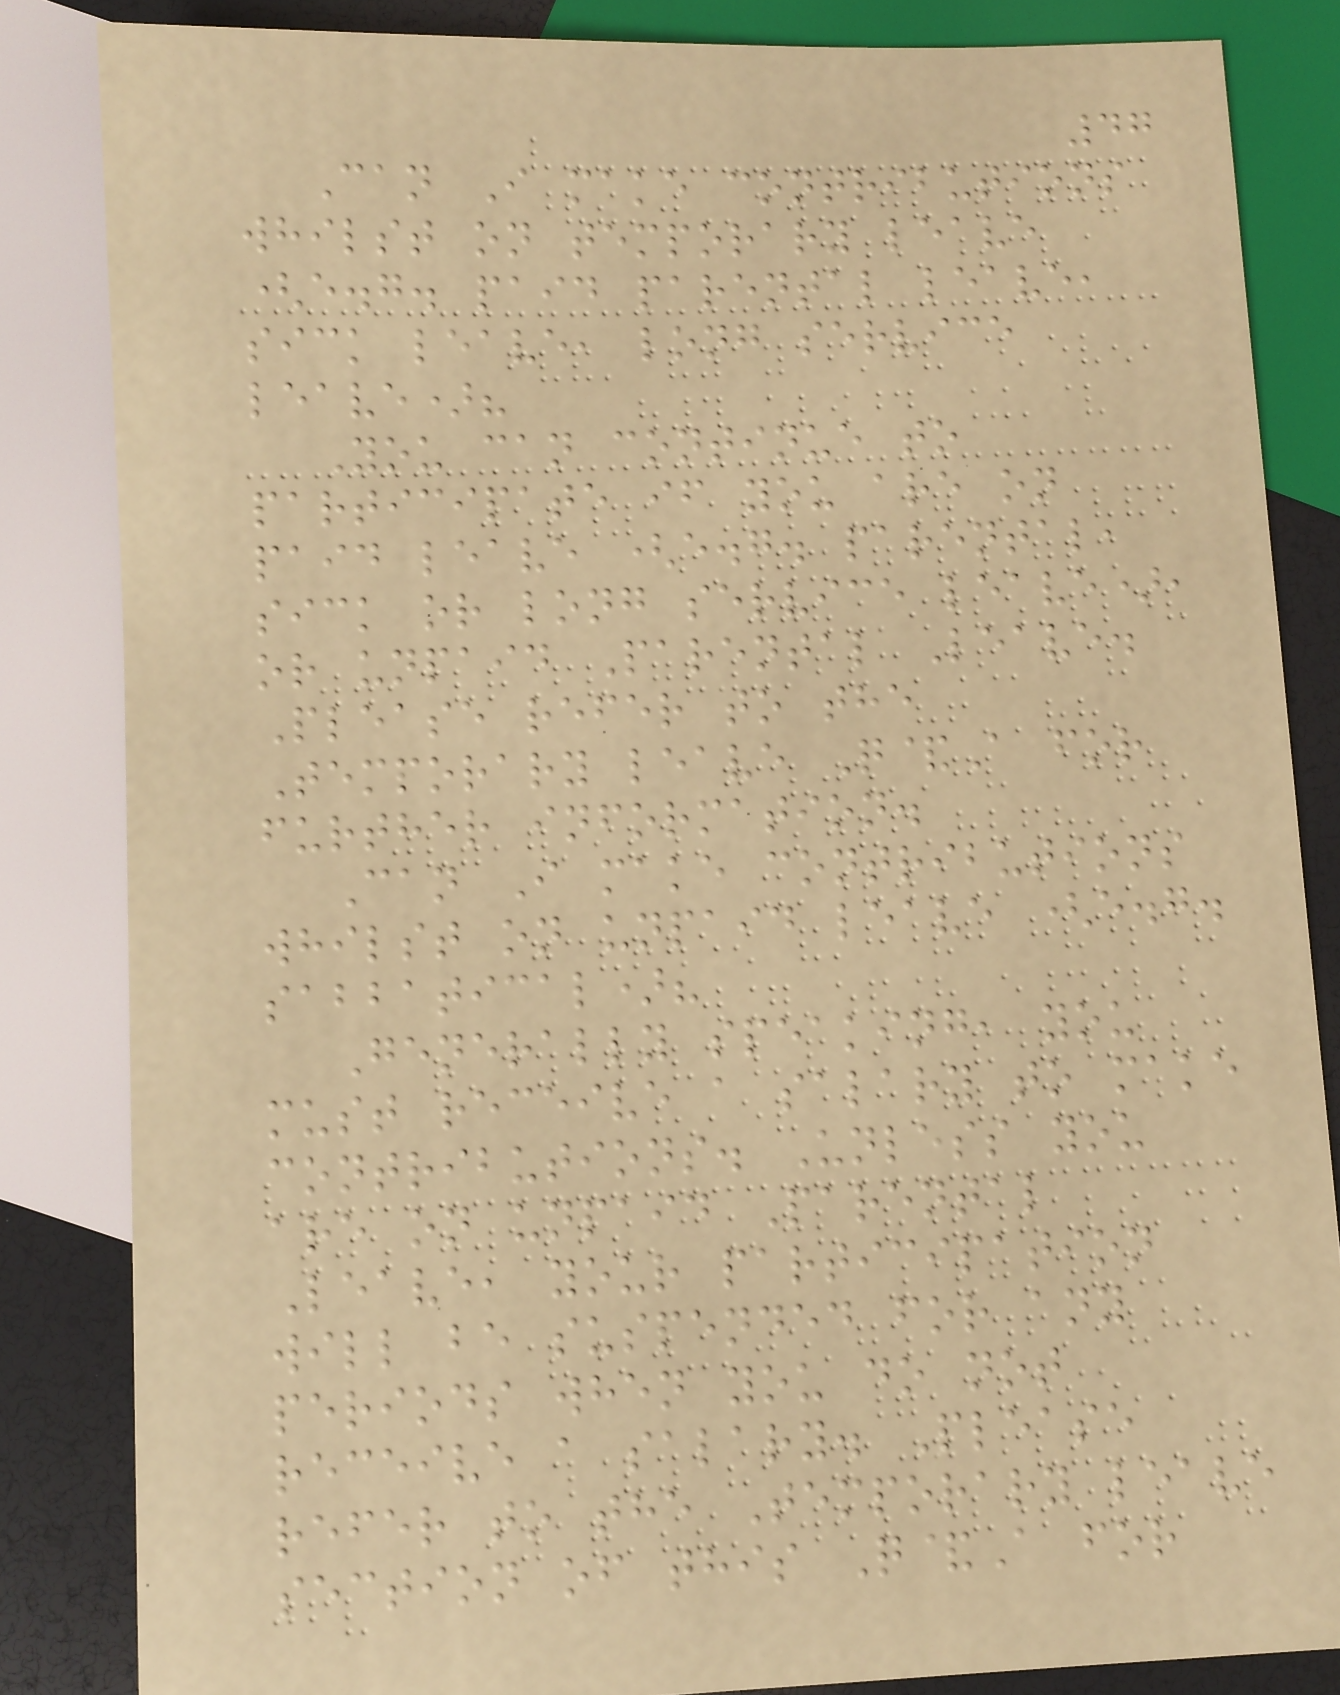47
Can I make contributions
whilst on temporary leave
(e.g. paid parental leave,
sick leave, long service
leave)?
You can continue to
participate if you are on
paid leave (e.g. parental,
sick or long service leave),
or unpaid Parental Leave.
Please refer to the
Temporary leave Q&A for
further information.
Can I make contributions
whilst on unpaid leave (e.g.
sabbatical)?
Generally speaking, you
must receive a salary to make
contributions. Unless you
are on unpaid Parental
Leave, your participation
will be suspended for any
periods when you do not
receive a salary. Please
refer to the Temporary leave
section of this Q&A for
